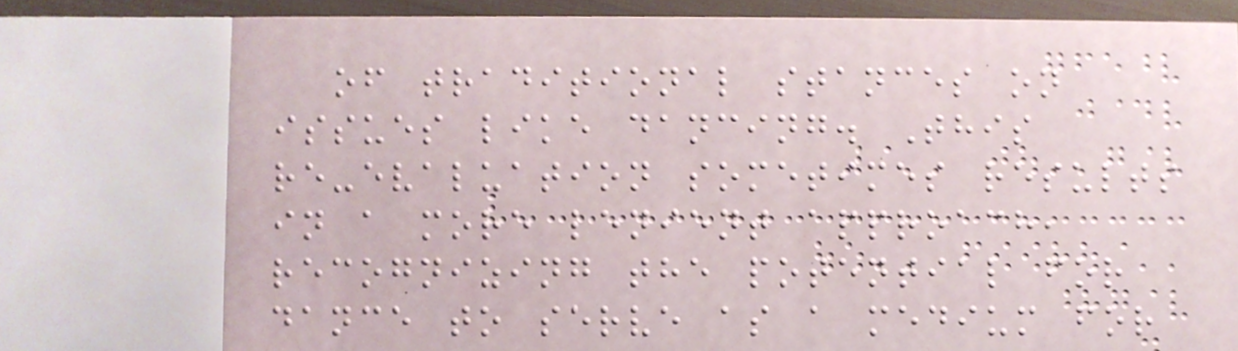of traditional stances on
issues like dancing. This
re-evaluation sometimes results
in a more lenient approach,
recognizing the potential for
dance to serve as a medium for
